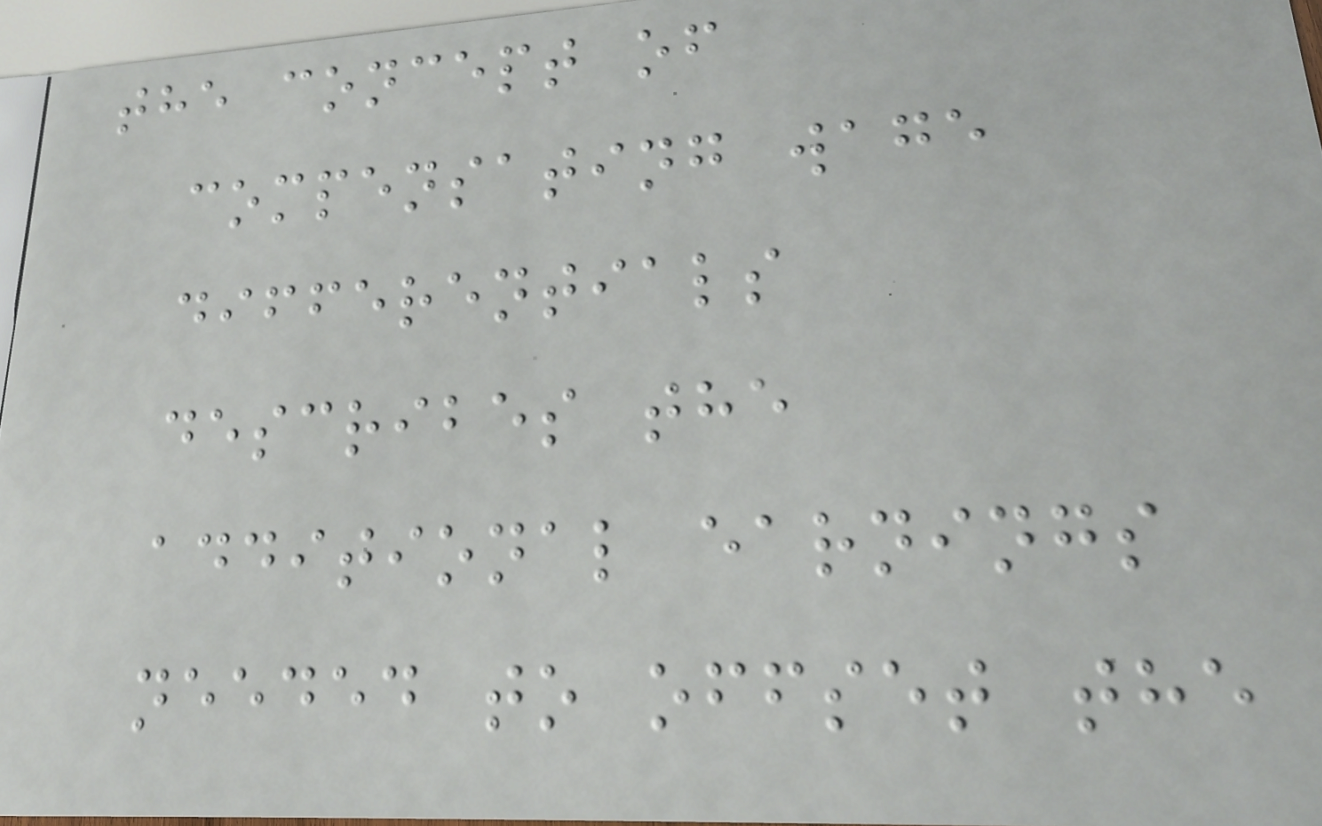the concept of
compensating wage
differentials
describes the
additional earnings
needed to offset the
